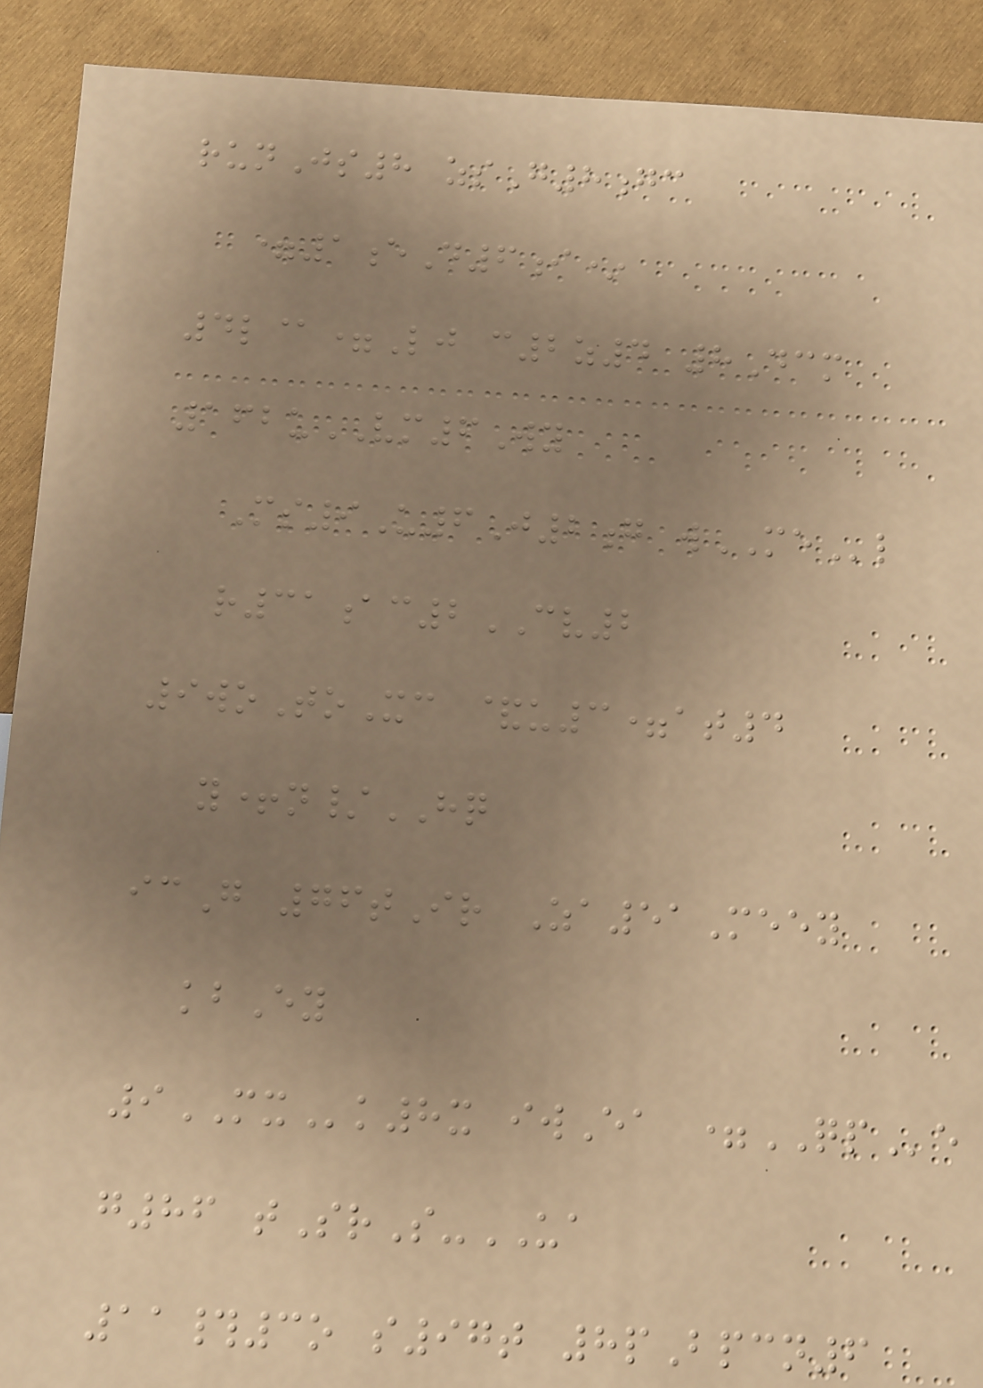runJs8 zsG8gc
=1eD6i*
4l@=Lj c2z4 8Dcm
162uVM6Wy
Ms9U6J2g wMEl
r31ac2CV2
9woToXc &u3=at4
y+n/HQ
icG 76tIr Za51Meey
kbEy
9MXk8x iwEa =QPe
g86 tSrS-UA
11#3o s97t 8pBpcn6
